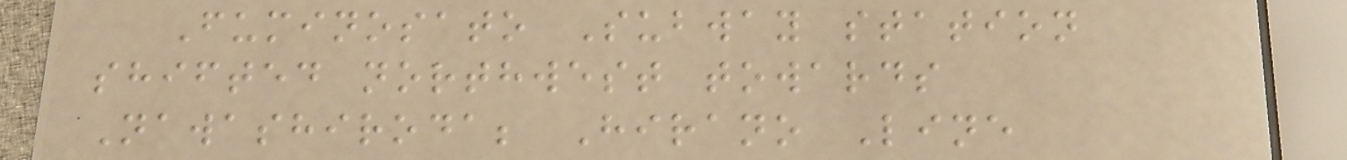Fuminosato Subway station
shifted northwest towards
Nawashiroda; Hirano Line
